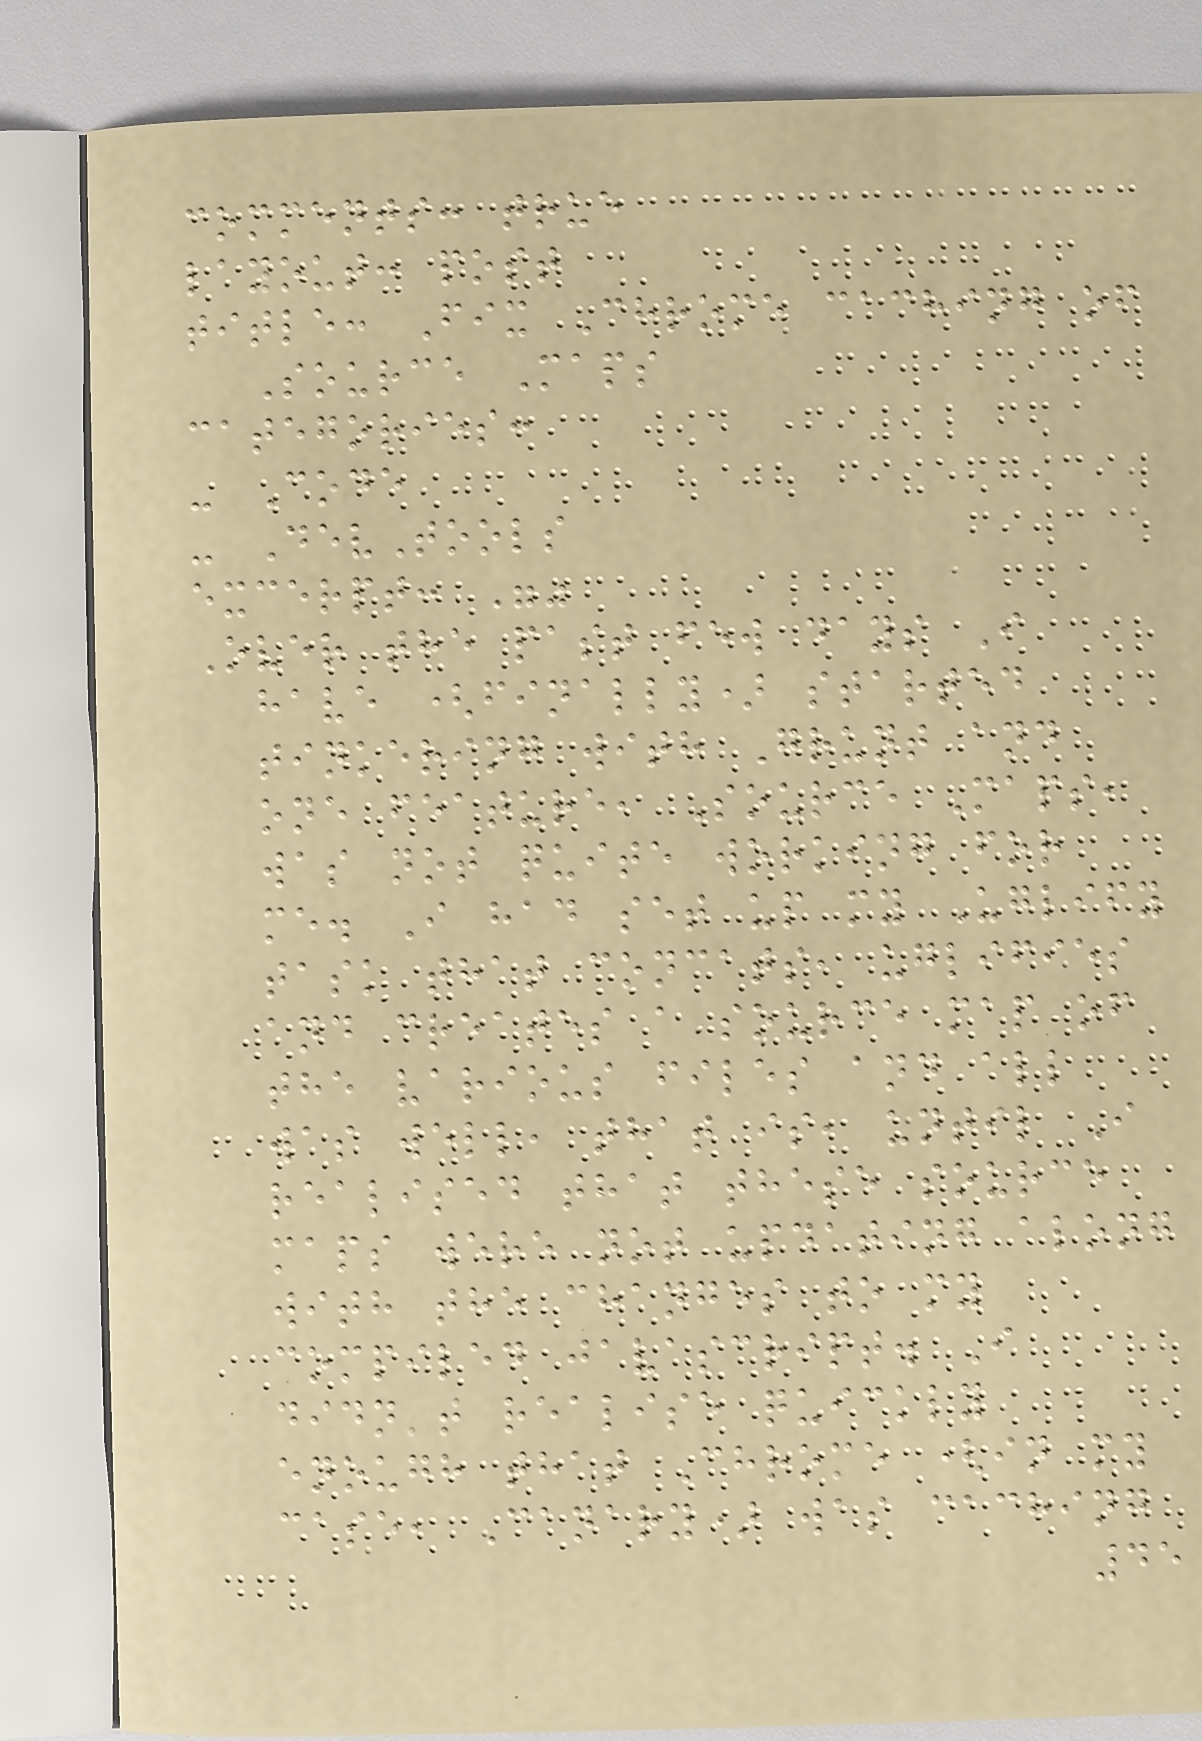comments: true
layout: post
title: Fix Chrome caching of
Source Maps
categories:
- Code
- DevTools
excerpt: ""
Over the past few days I
have (finally) started
tinkering with Grunt and
one feature, Source Maps,
was not quite working for
me. I had set up my Uglify
task that concats, uglifies
and creates a source map of
the various files and all
was well, that is, until I
realised that these source
maps were not updating along
with the changes to my
compiled javascript. I
didn't realise quickly
enough that Chrome (in my
case, Canary) was caching
45
